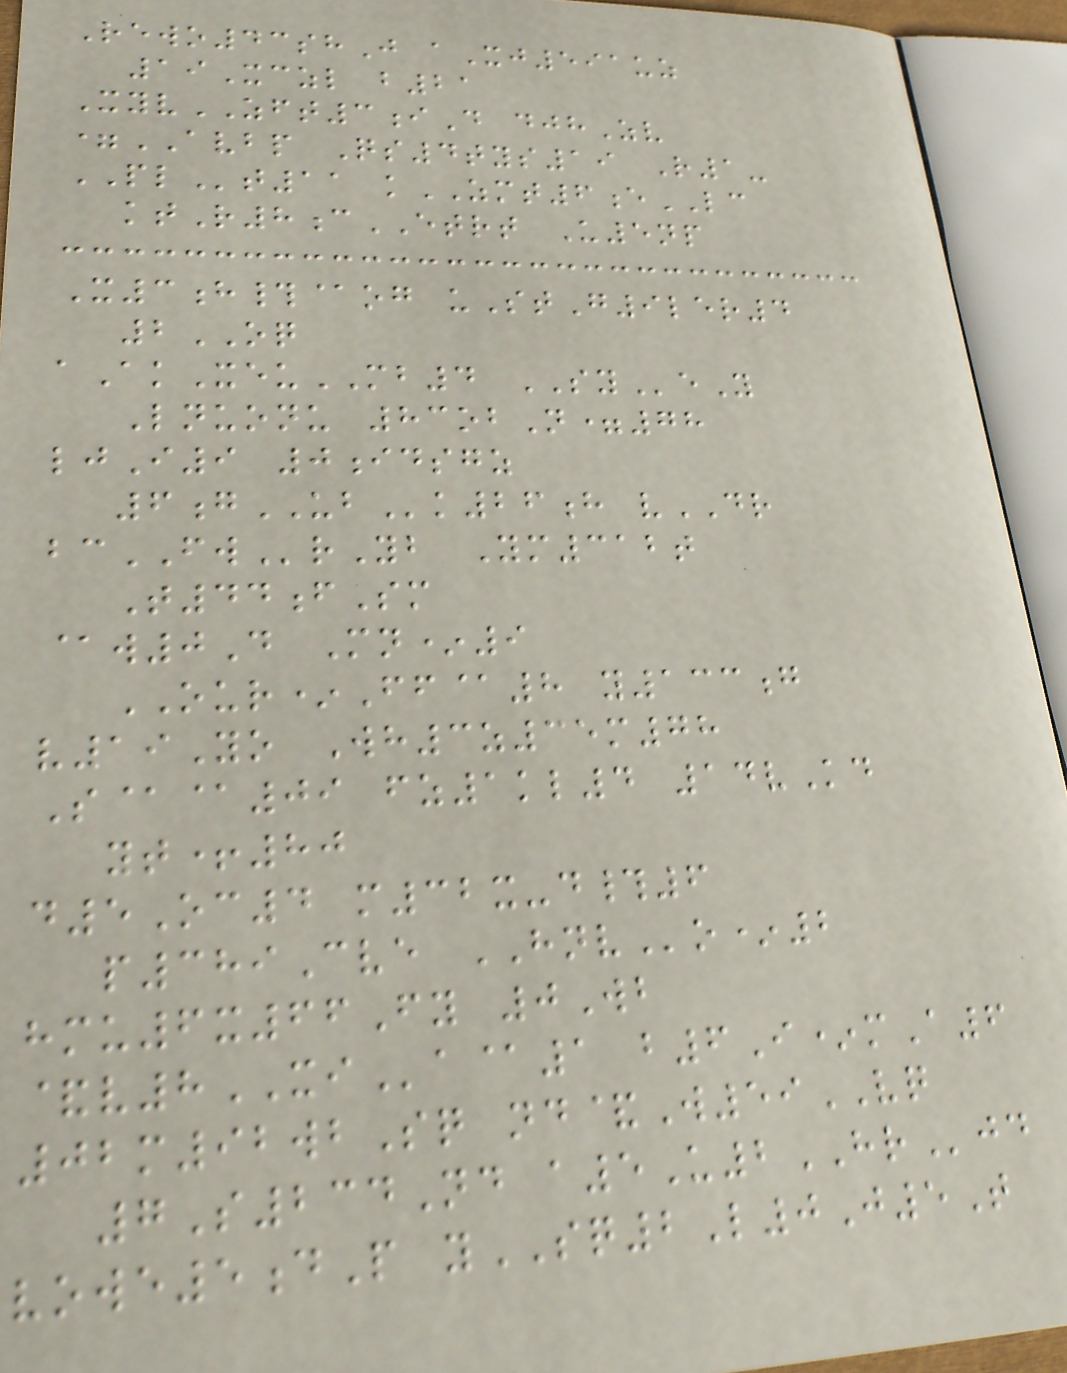Rewo43shJ aXj591uz
19Xczl b21
XyvZFT3iD djhZv
=AVBP Qs4tys19 R1-
PLt11 kZMT6eLC
ktR8cETRT U5np
X3h#@og uStG9ler4
2OQ
aAkXeuMB4 SYeY
Lnuonu 83obN=78
ljI9 0idsgz
6gUBk26h vDR
bcFWrYb Ym312t
T44fSm
@w0D Mn*9
OUR*Ff@8 y133g
v19Yo Wh3z35m78
S@@09 fz1kl4 14vKd
yt+80
d5Oc4 m32x-d#6
p389Cve HNVo*2
hmu6x66Fy 0Wb
&v8XIa@1 b6I*mA6
02m92wbSq nd&W59VQ
7S234Nd a5U2HRjd
vowe5dP ySQ2L0J5T
